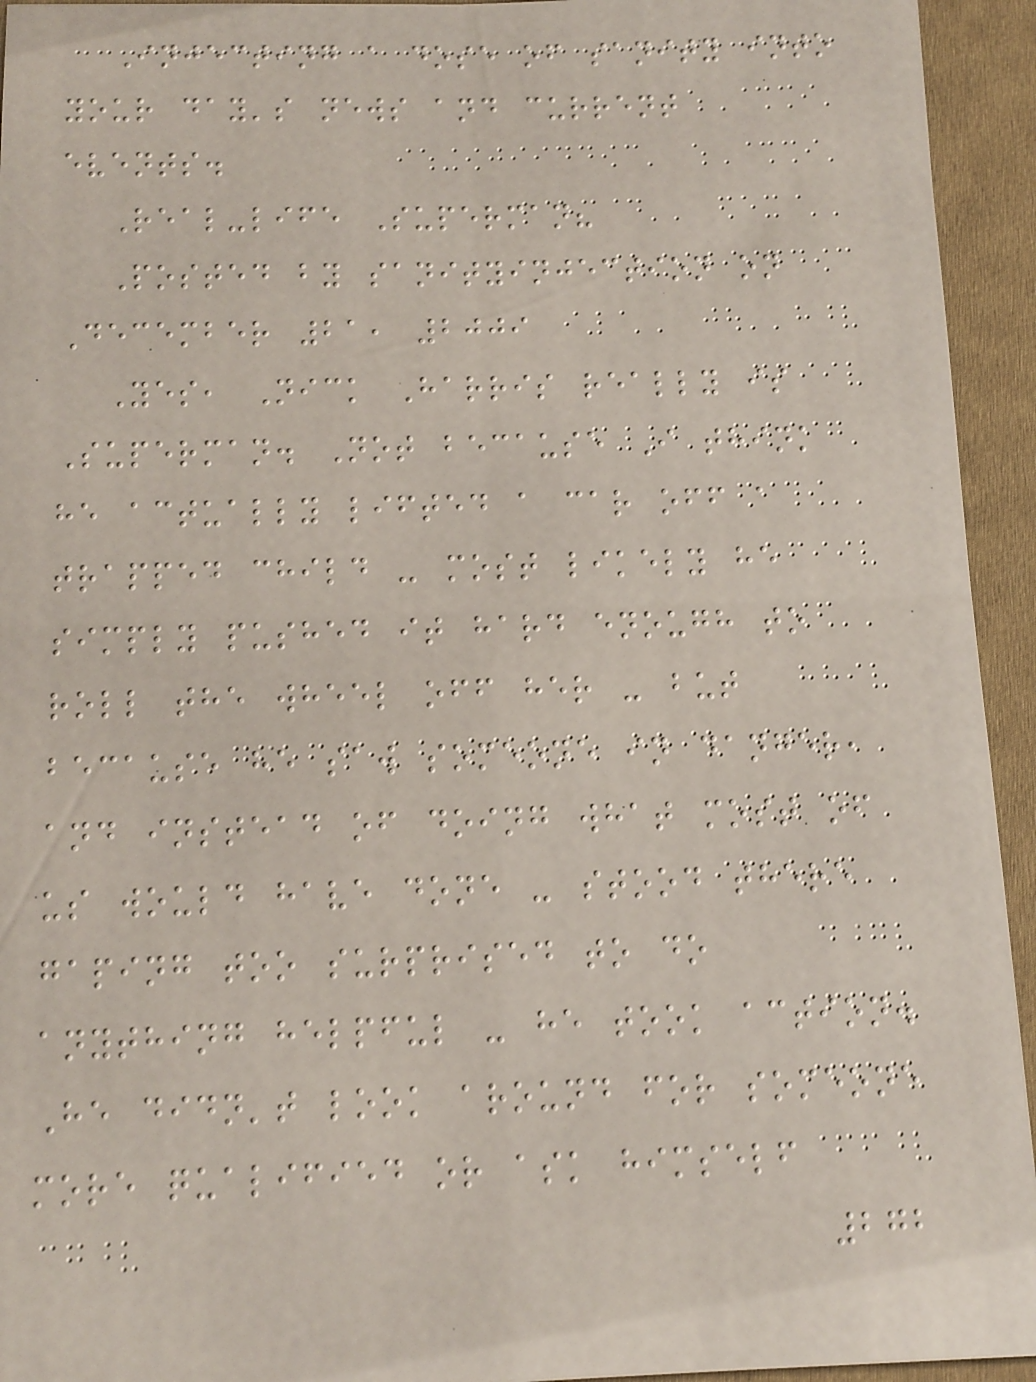Injecting a dose of sanity into
your day's news and current
events.
Real-life Superman?
Posted by sanityinjection on
December 21, 2009
Yes, Nick Harris really is
Superman. Not because I think
he actually lifted a car off a
trapped child - most likely he
simply pushed it hard enough to
roll the wheel off her - but
because he saw someone in danger,
and instead of doing what most of
us would have done - stood there
gaping too surprised to do
anything helpful - he took action.
He didn't look around for someone
more qualified or ask himself
272
